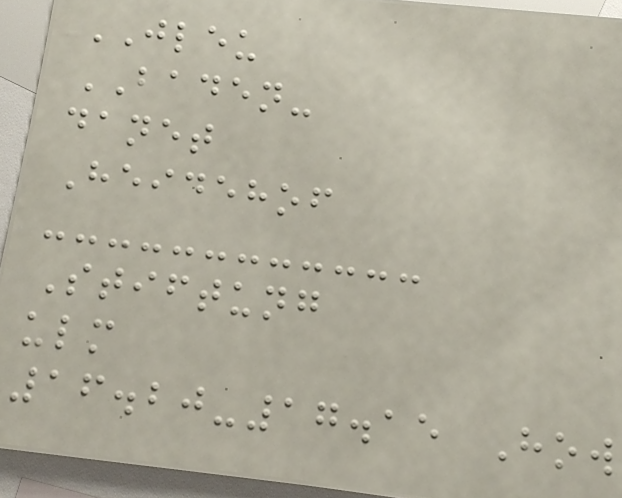JLEU
BADEN-
danet
Heidehof
Stiftung
ulm
16.20-17.15 How
